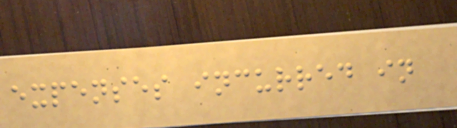expenses incurred in
